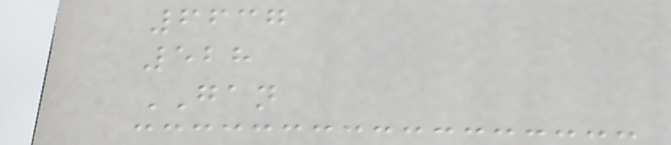6637
528
GAN
